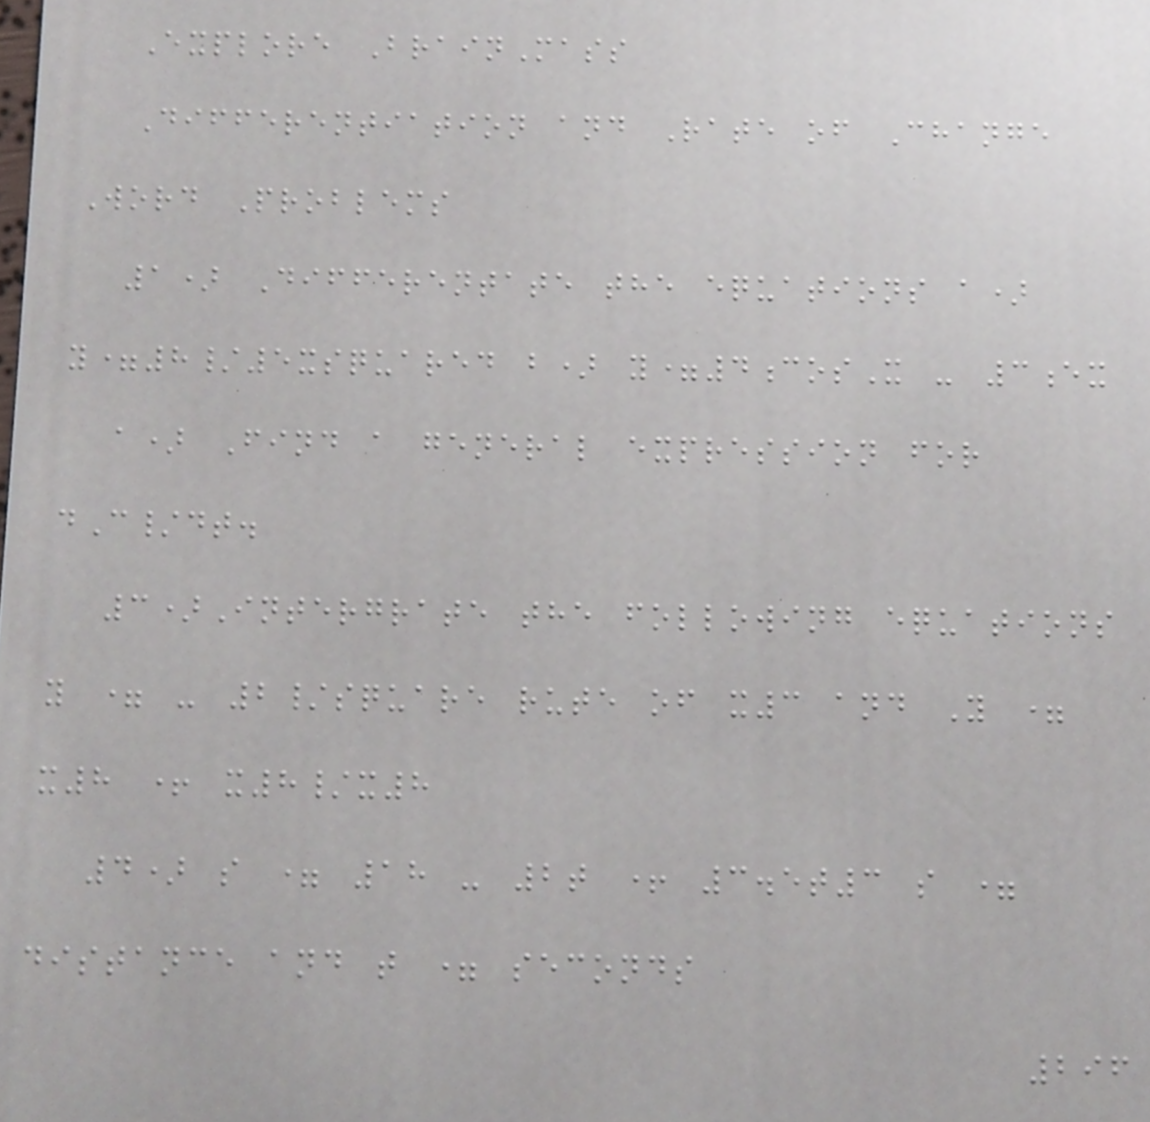Explore BrainMass
Differentiation and Rate of Change
Word Problems
1) Differentate the equations a)
y=8/5xsquared b) y=4cosX - 3ex
a) Find a general expression for
dC/dt.
3)Intergrate the following equations
y = - 2/square rute of x3 and Y =
x8 + x8/x8
4) s = 18 - 2t + 3.5t3 s =
distance and t = seconds
296
